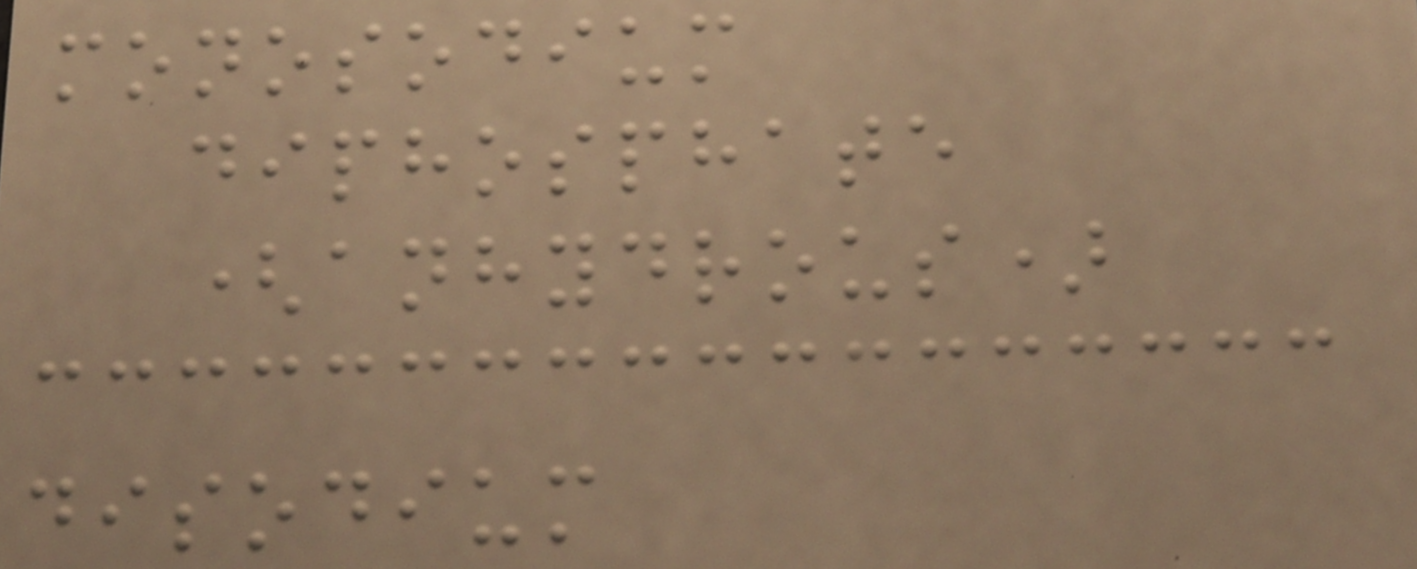monosodium
diphosphate
(anhydrous)
disodium
